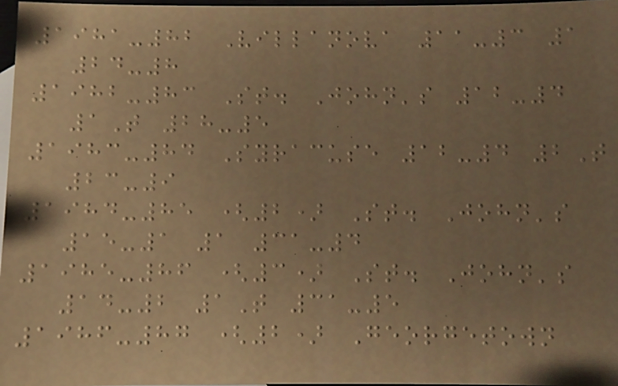1981-82 Villanova 11-3 1
24-8
1982-83 St. John's 12-4
1T 28-5
1983-84 Syracuse 12-4 2T
23-9
1984-85 (2) St. John's
15-1 1 31-4
1985-86 (3) St. John's
14-2 1T 31-5
1986-87 (2) Georgetown
